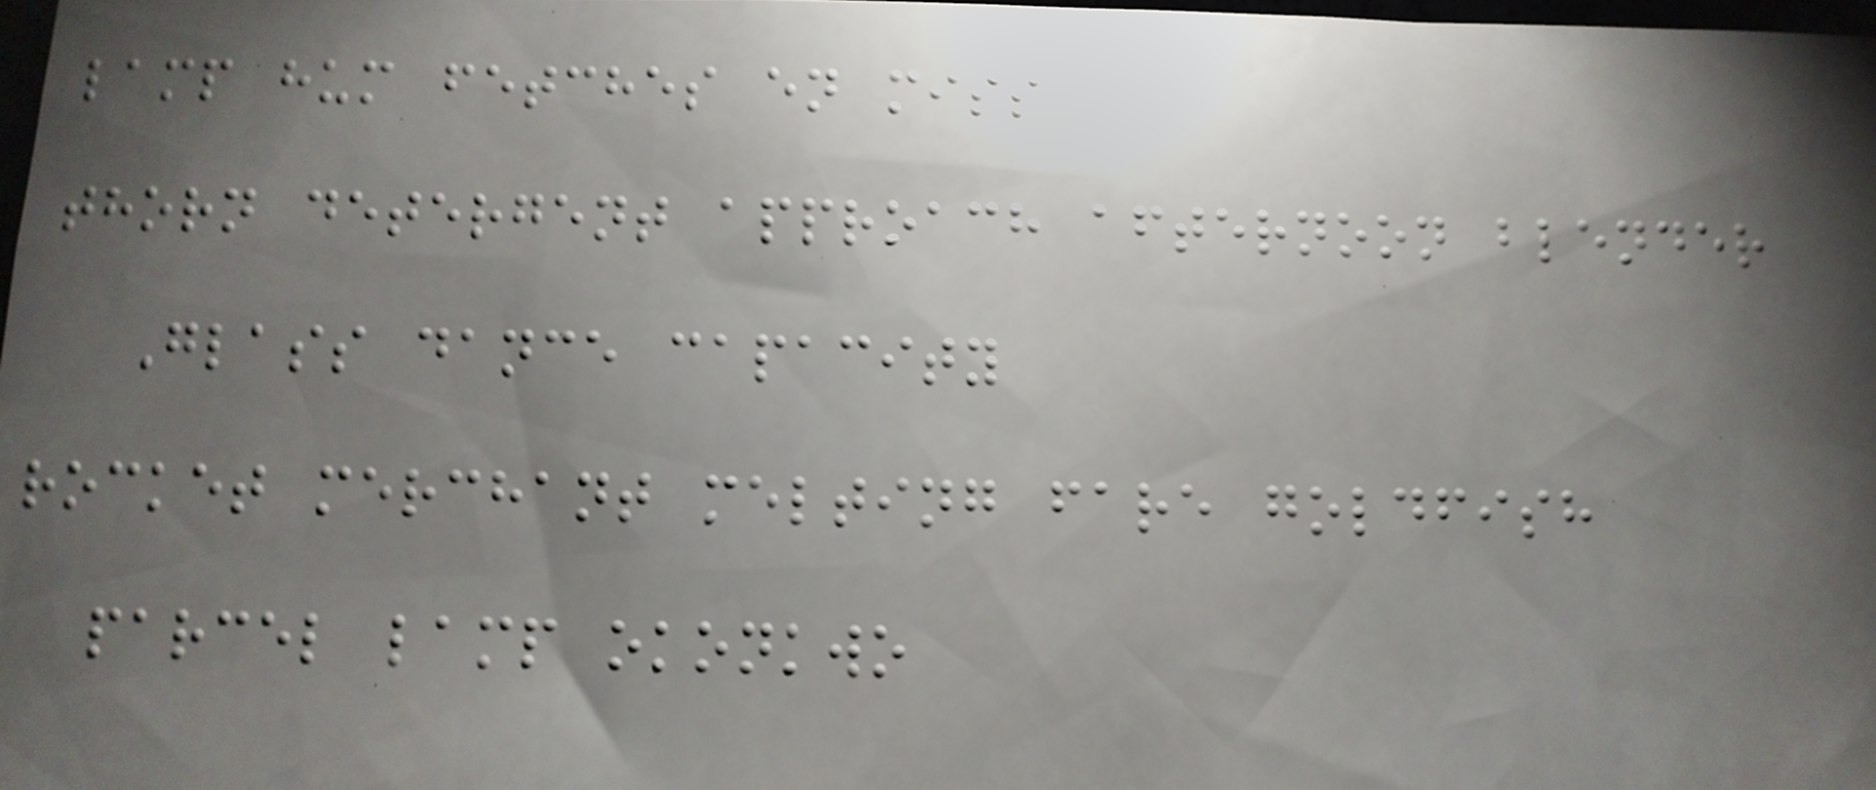lamp hum fetches en miss
thorn detergent approach afternoon blender
Glass dance capacity
rocket merchant melting fare goldfish
parcel lamp okonkwo
